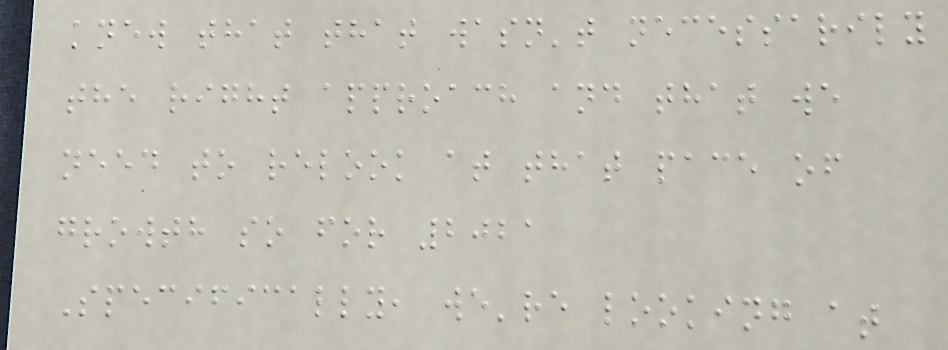knew that that wasn't necessarily
the right approach and that we
need to relook at that pace of
growth so for 2021
Specifically, we're looking at
